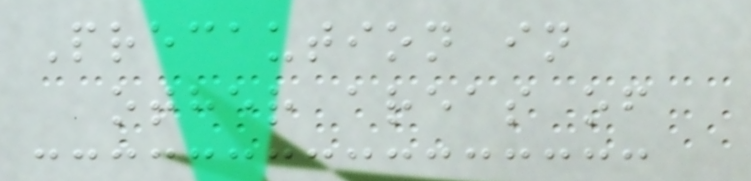Precaution in
other areas of
